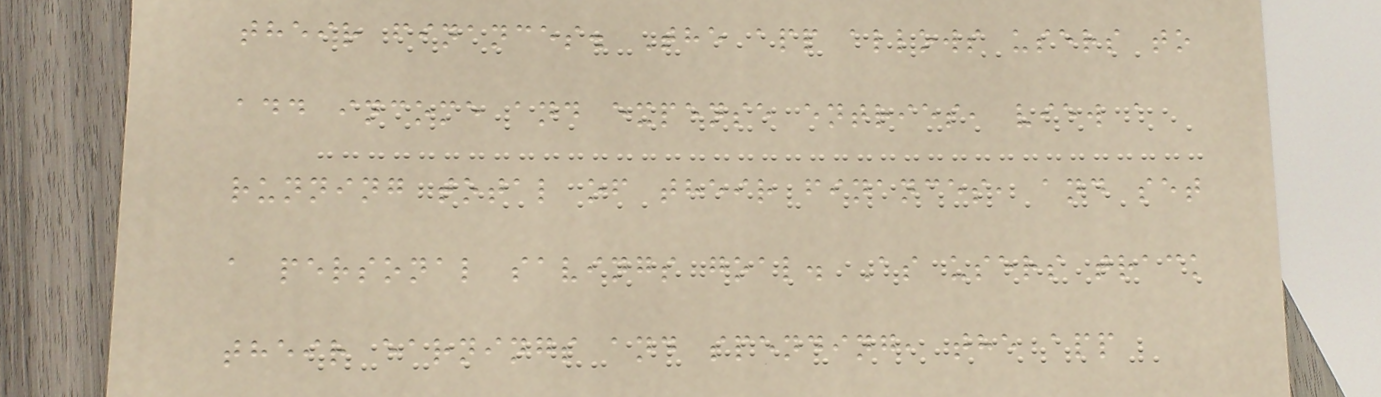their finances. The app allows users to
add income and expense entries, view a
running total of their finances, and set
a personal savings goal. As users track
their earnings and spending, the app
